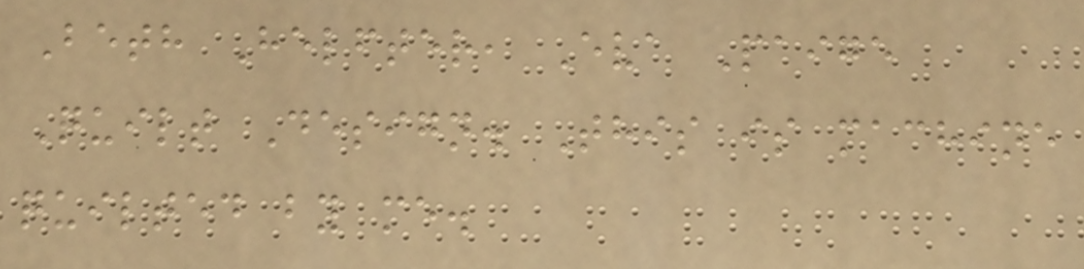Beth Helfter, Eva Paige
Quilt Design. This is machine
quilted by me.
